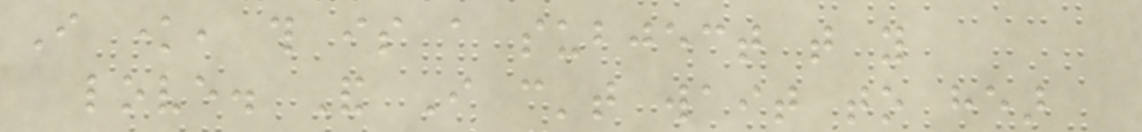I know, this is a subject that you
love. And I can't wait to hear
